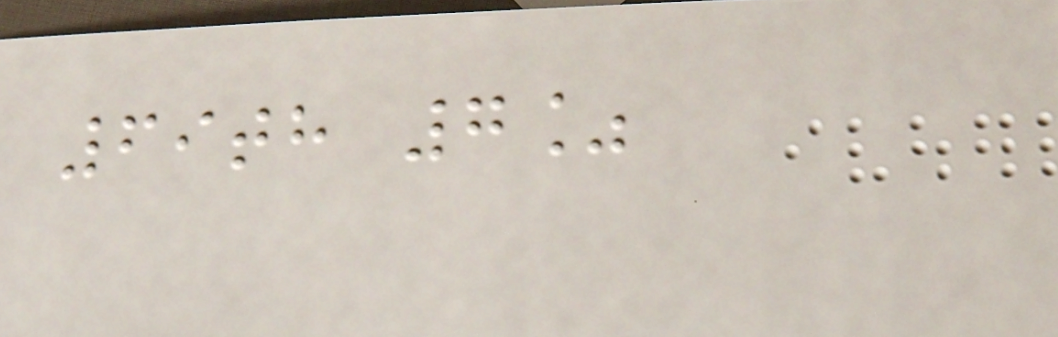69th 7%
